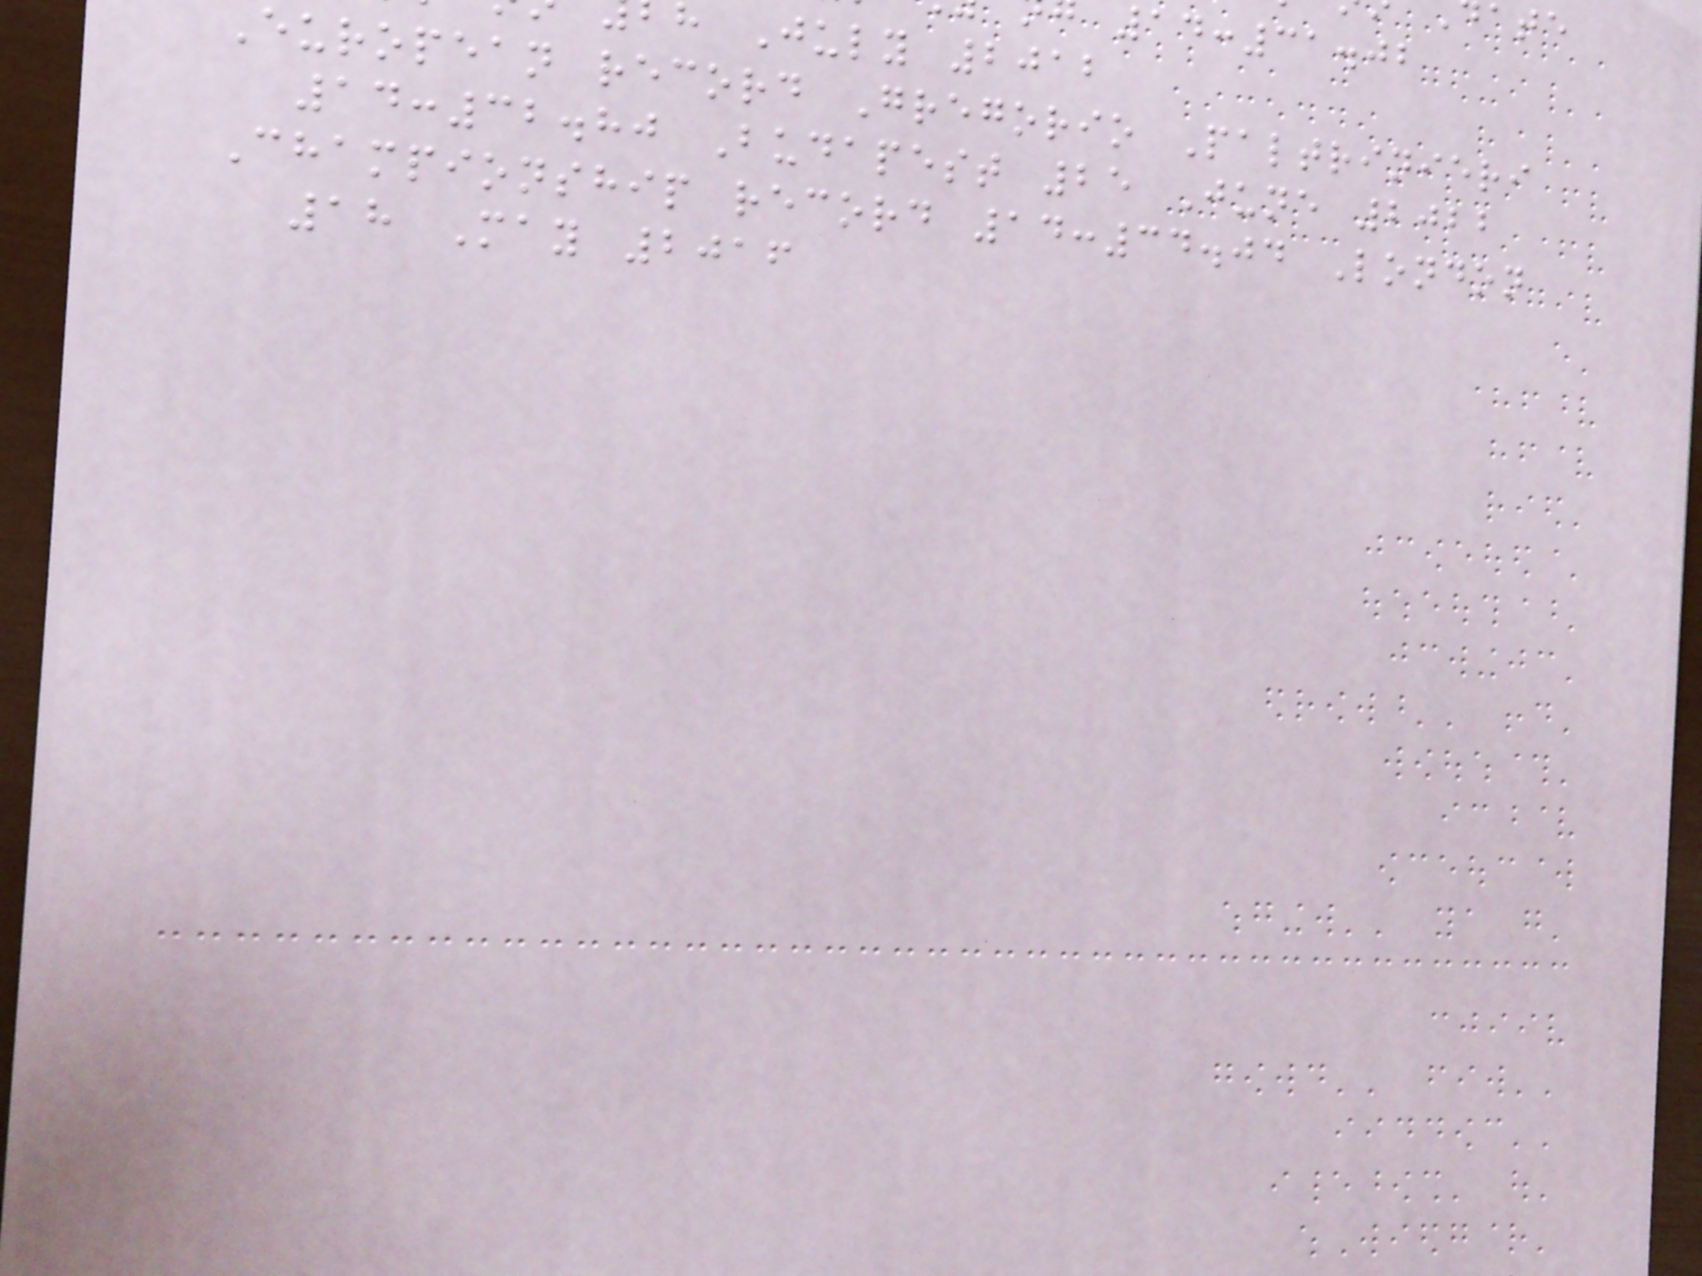14:31.02
h July 2012
European record Gregorio Paltrinieri
14:32.80 Budapest 25 June 2022
Championship record 14:34.04 London
18 May 2016
